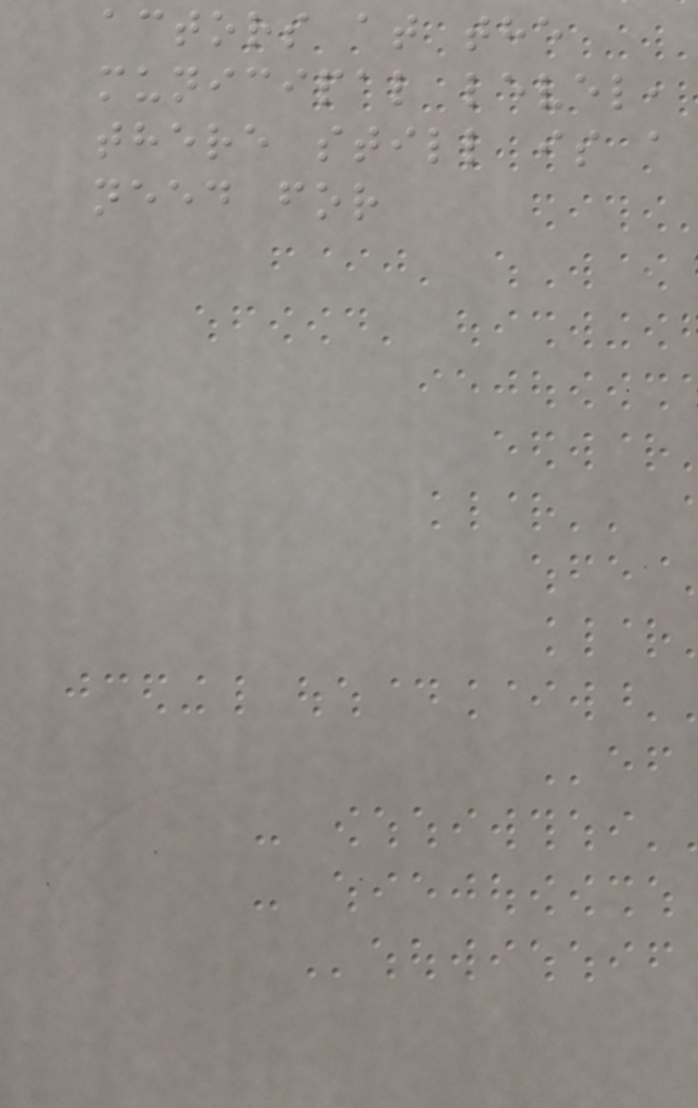actors at the
municipal level,
there still is a
need for
